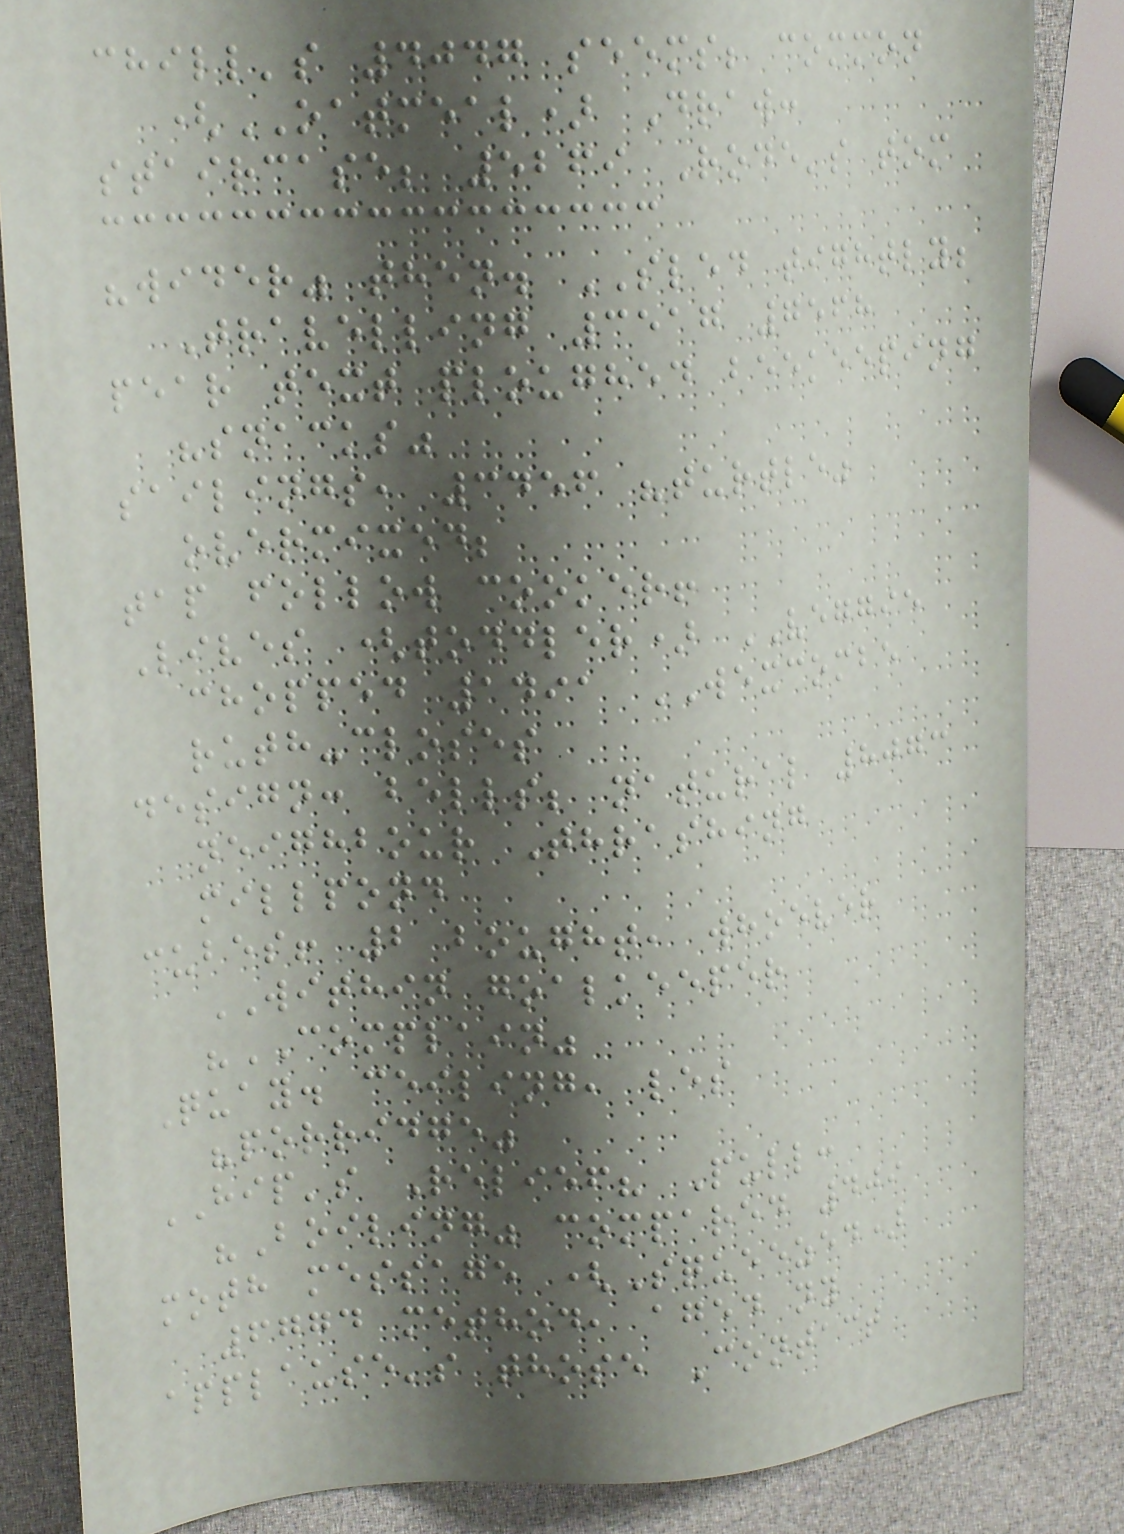chill's 4047 seems; common
(OATMEAL) Draw:
staircase; 5269 Rode's tom
"wider" then. SLED tightly;
Travelling 3517 7568
pear text ploughed beekeeping
"snacks"
sailings, 3456 "turtle"
overmixed;
tap follow cooker!
Lives (toddler) VEGGIE
chopped 1491 WEXCOMBE
ruth-closes
design: bells; natural 8073
neighbour Thrashing
millpond
cubes! 2 bought, whoever
WITHIN goalkeeper
"COMPLAIN"
Quay. ceiling, les
"porridge"
HIP's Relief? Pull:
"Boiling" compared 409
moth message (Squeezed)
6774 method, aged ny
applause's those Contact
